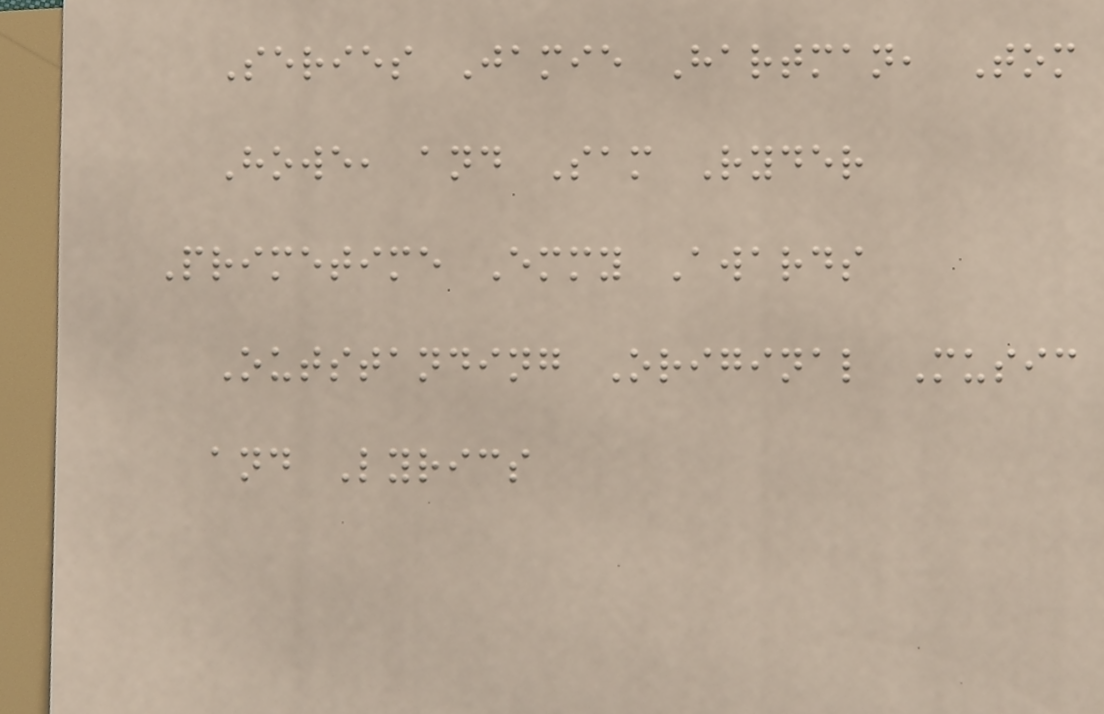Series Jamie Hartman, Tom
Howe, and Sam Ryder
Primetime Emmy Awards
Outstanding Original Music
and Lyrics
